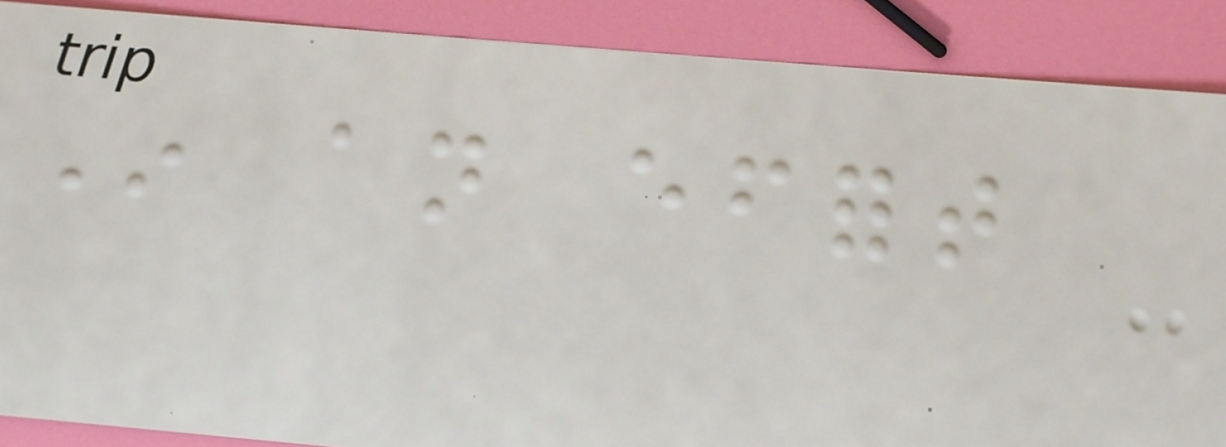In an effort
